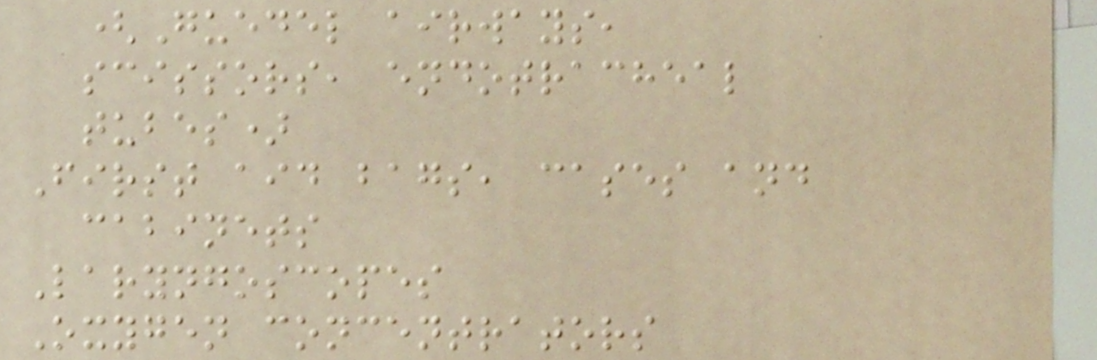(Guedel airways,
scissors, endotracheal
tubes)
First aid bags, cases and
cabinets
Laryngoscopes
Oxygen concentrators
